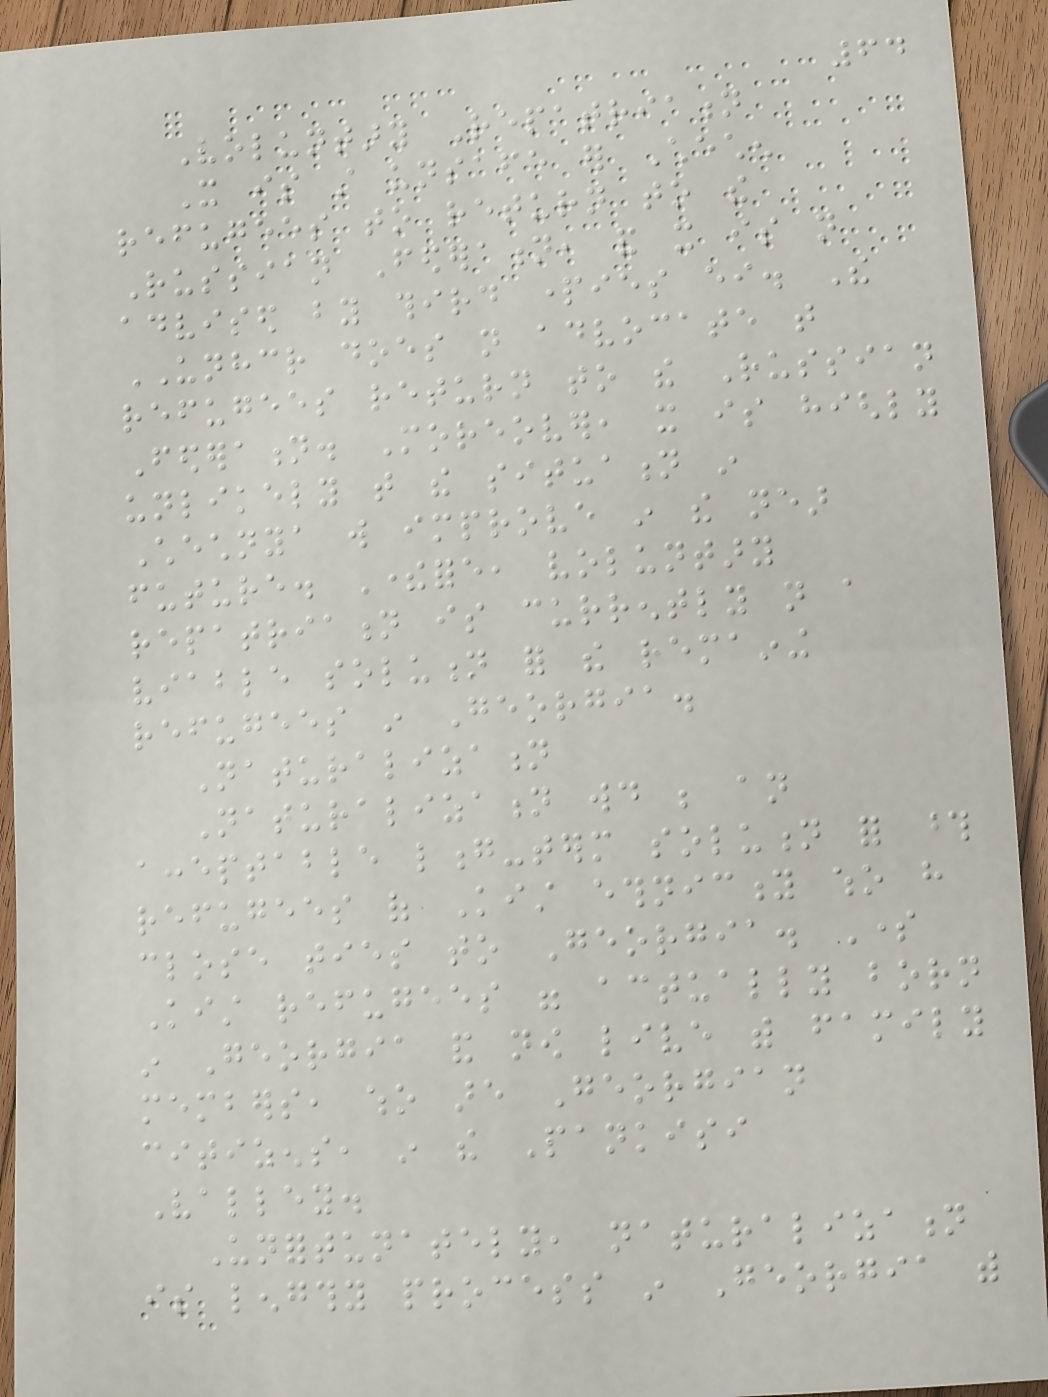64
Voluntary Repatriation
It is still unsafe for Chechen
refugees to return to the
Russian Federation, and it is not
advised by third parties either. The
UNHCR does not advocate that
refugees return to the Russian
Federation. Moreover, it is highly
unlikely that the situation in
Chechnya will improve in the near
future. Therefore, voluntary
repatriation is currently not a
viable solution for the remaining
refugees in Georgia.
Naturalization
Naturalization would be an
acceptable long-term solution for those
refugees of Kist ethnicity who have
close ties to Georgia. Some
Kist refugees were actually born
in Georgia and now live with family
members, who are Georgian
citizens, in the Pankisi
Valley.
Unfortunately, naturalization
is lengthy process in Georgia with
